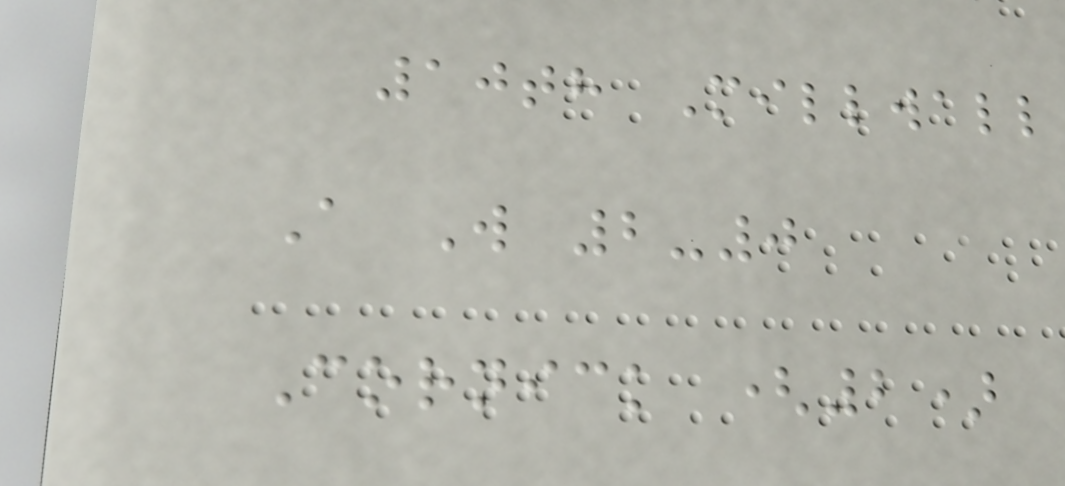10th Millwall
A W 2-0
Cornick (2)
